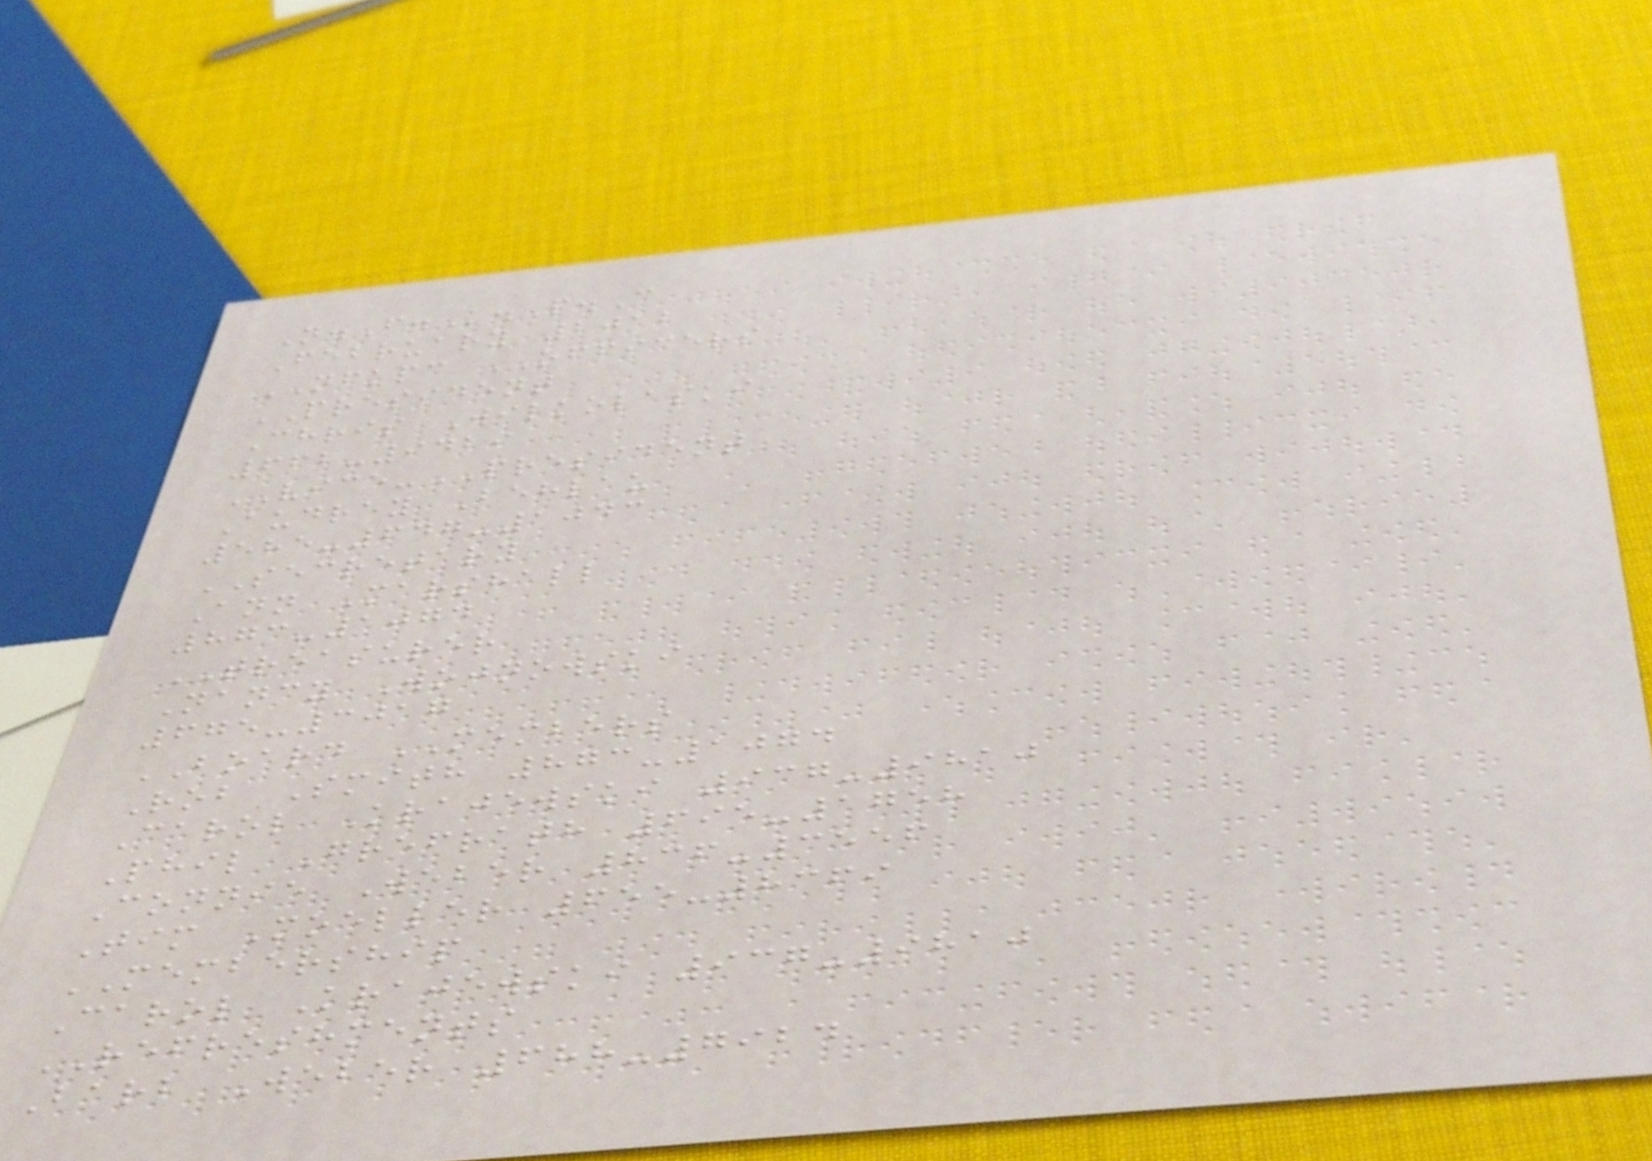N.F.K.P.C
February 2012
NFKPC OFFICERS
PRESIDENT
Chris Wilkolaski
662-9429
VICE-PRESIDENT
Audrey Behlau
585-647-1043
SECRETARY
Ann Marshall
873-1074
TREASURER
Nancy Wojnowski
675-3017
BOARD MEMBERS
Rob Smith 873-1074
Carol Krajewski 937-9810
Phil Grefrath 695-1758
Connie Weber 836-3556
Tim Moeller 655-8369
MEMBERSHIP
Carol Krajewski 937-9810
REFRESHMENTS
Barb Weber 688-7924
